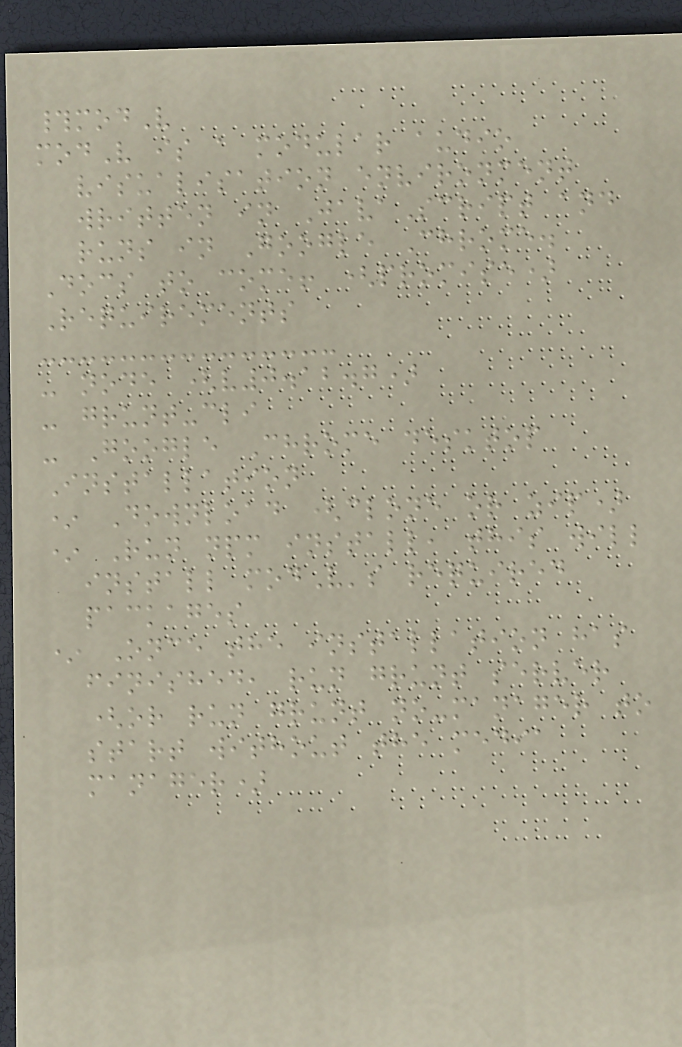#modV
modV is a modular audio
visualisation environment
written in JavaScript and
runs in Google Chrome.
Docs to come! (promise)
Requirements
- node (v0.12.7)
- grunt-cli
- Google Chrome desktop
Installation
* Download (clone or zip)
* Run npm install, this will
install modV's required
packages
* Once the installation has
finished, run grunt server
(or run grunt no-manager to
start without the media
manager)
